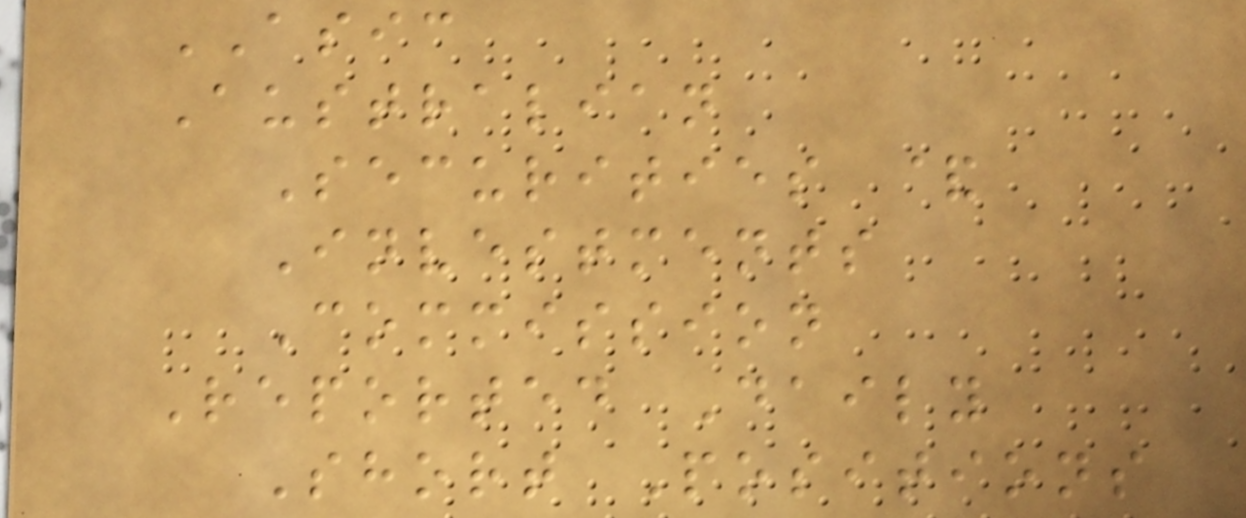ASIC
Australian
Securities &
Investments
Commission
Reported Daily
Short Positions
